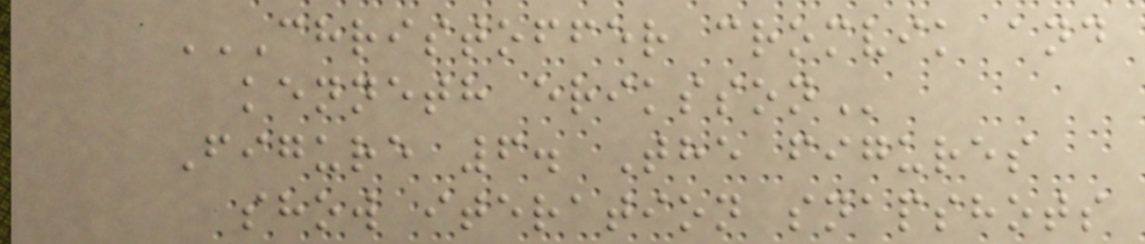CHRISTOFFER CROMVIK AND
KENNETH ERIKSSON
Figure 6. The figures
show iteration snapshots
